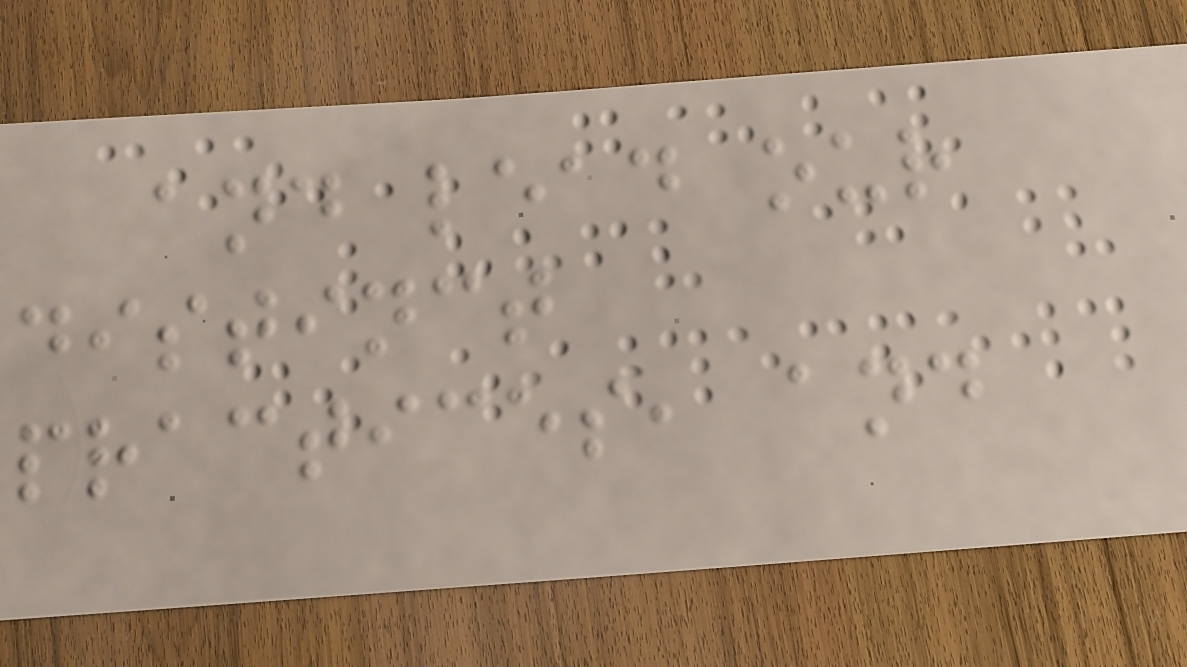and lead our
distinct
practices, and
